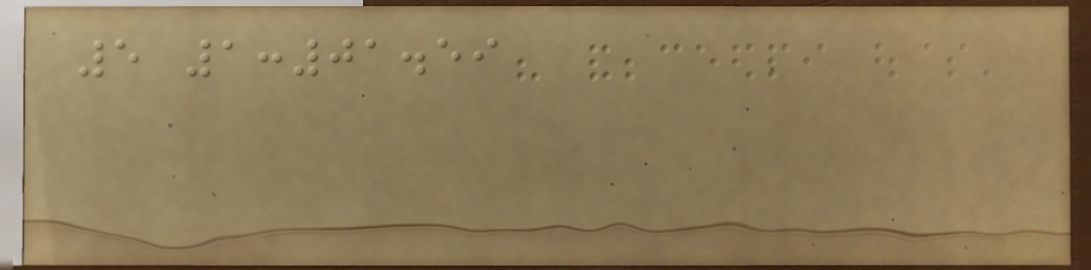5 1:01.59
